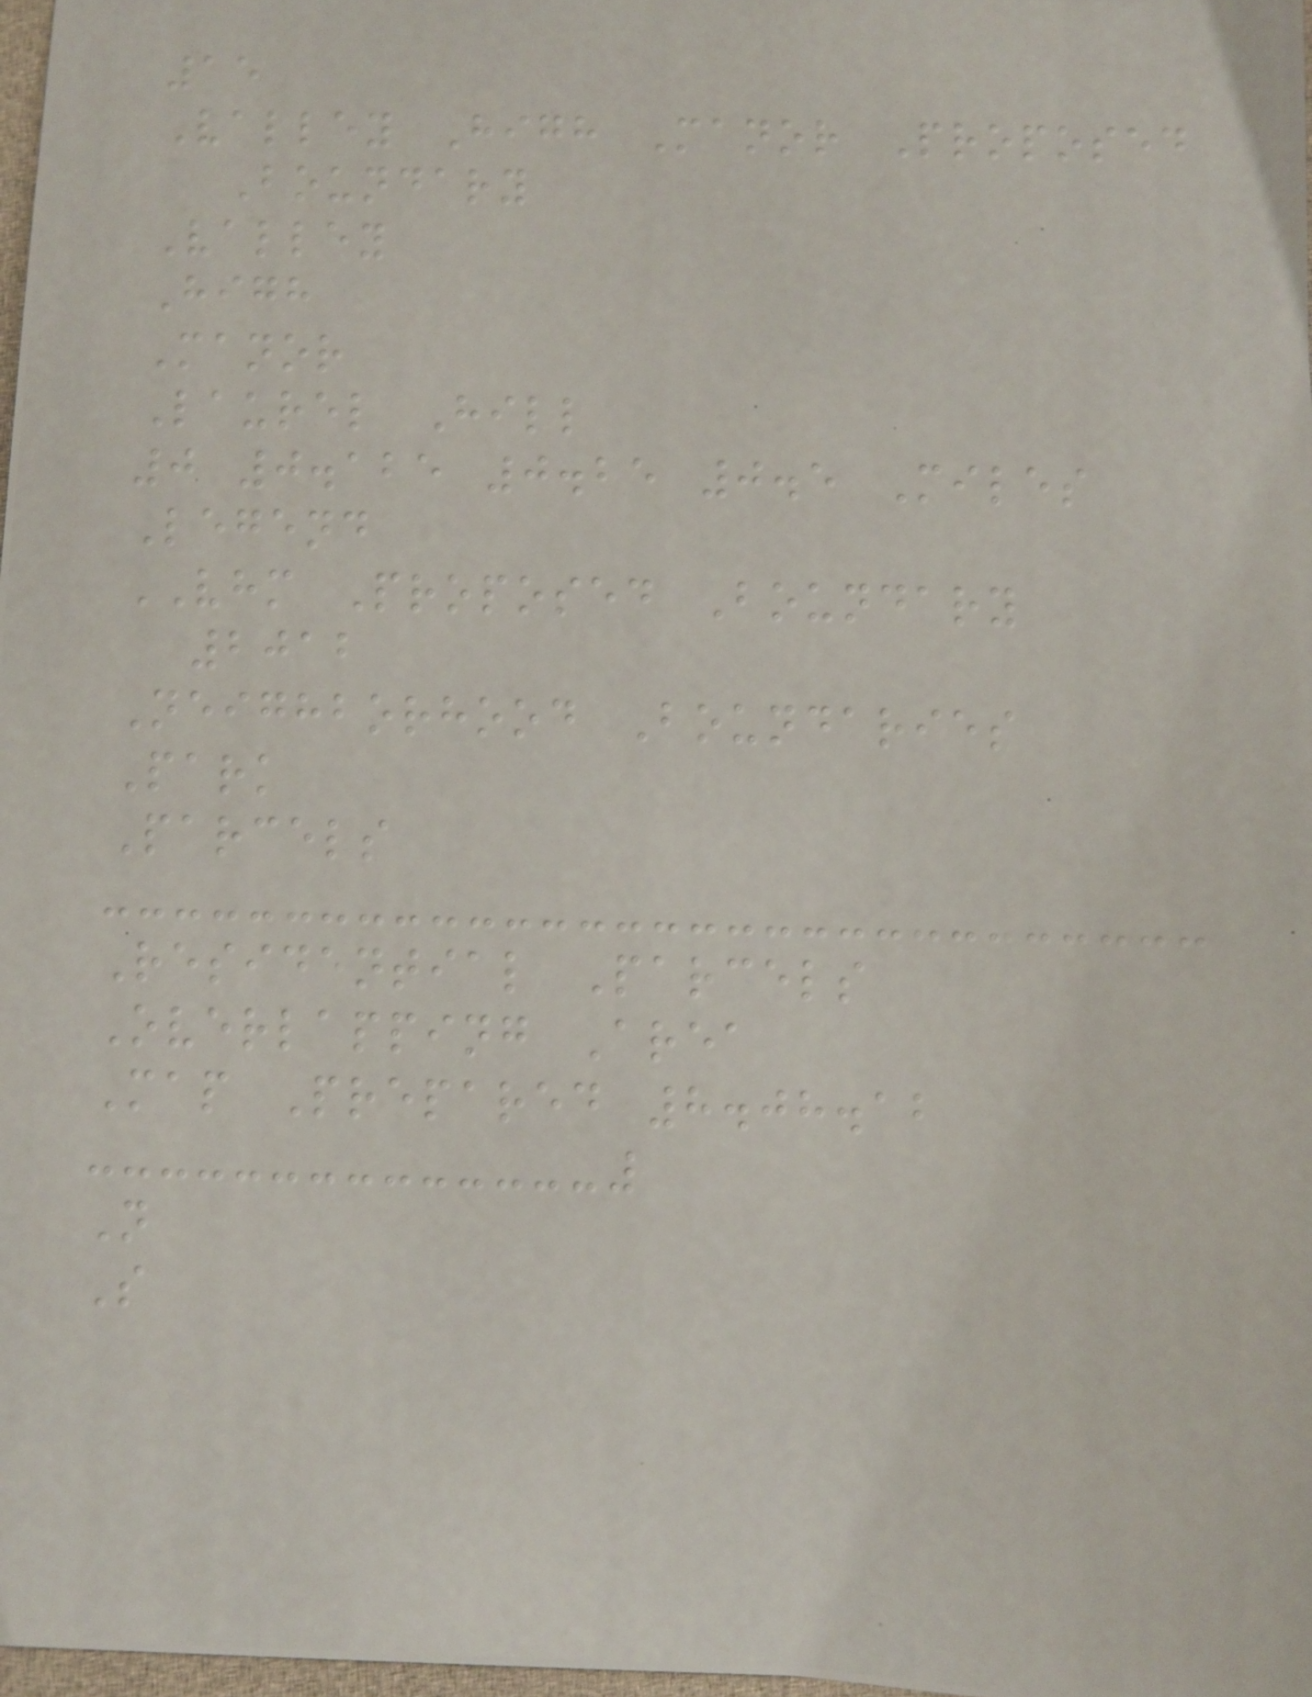15
Valley High Manor Proposed
Boundary
Valley
High
Manor
Laurel Hill
0 0.125 0.25 0.5 Miles
Legend
VHM Proposed Boundary
2012
Neighborhood Boundaries
Park
Parcels
Residential Parcels
Overlapping Area
Map Prepared 8.08.12
N
S
